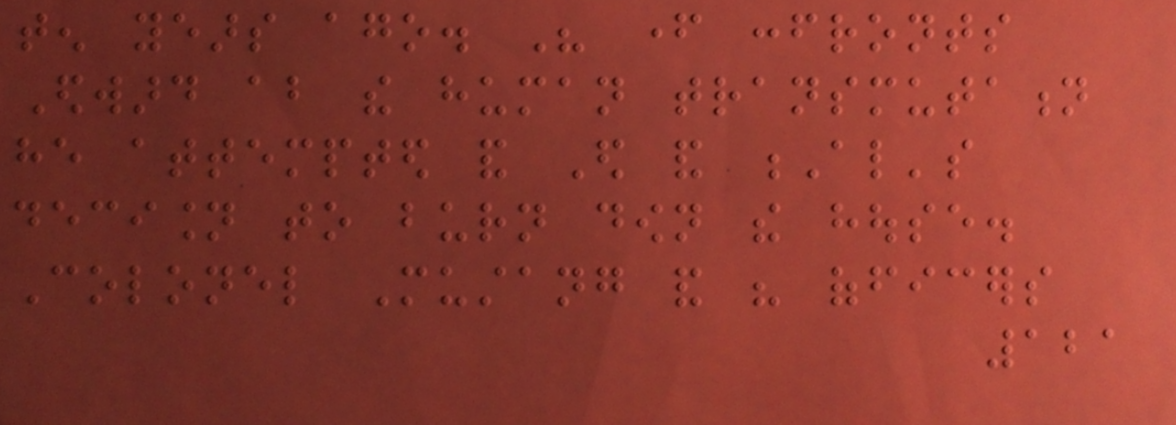ten years ago. His father confronts
Edward about the human transmutation
he attempted and Ed and Al's
decision to burn down the house.
Colonel Mustang and his officers
121
